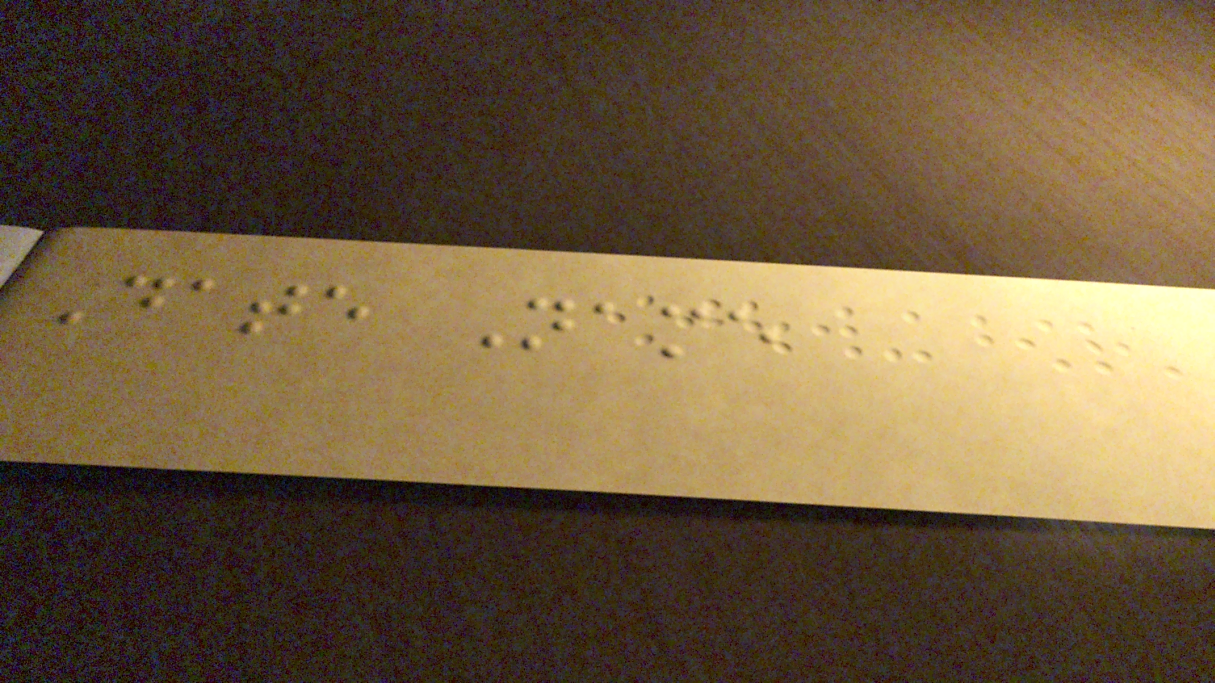Date Name
